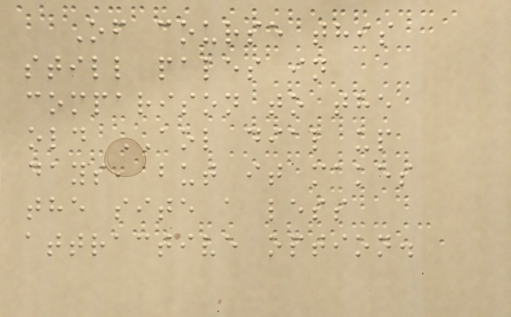Of course this
still pales in
comparison to the
old AOL dial up
days, but it makes
the site a less
attractive option.
